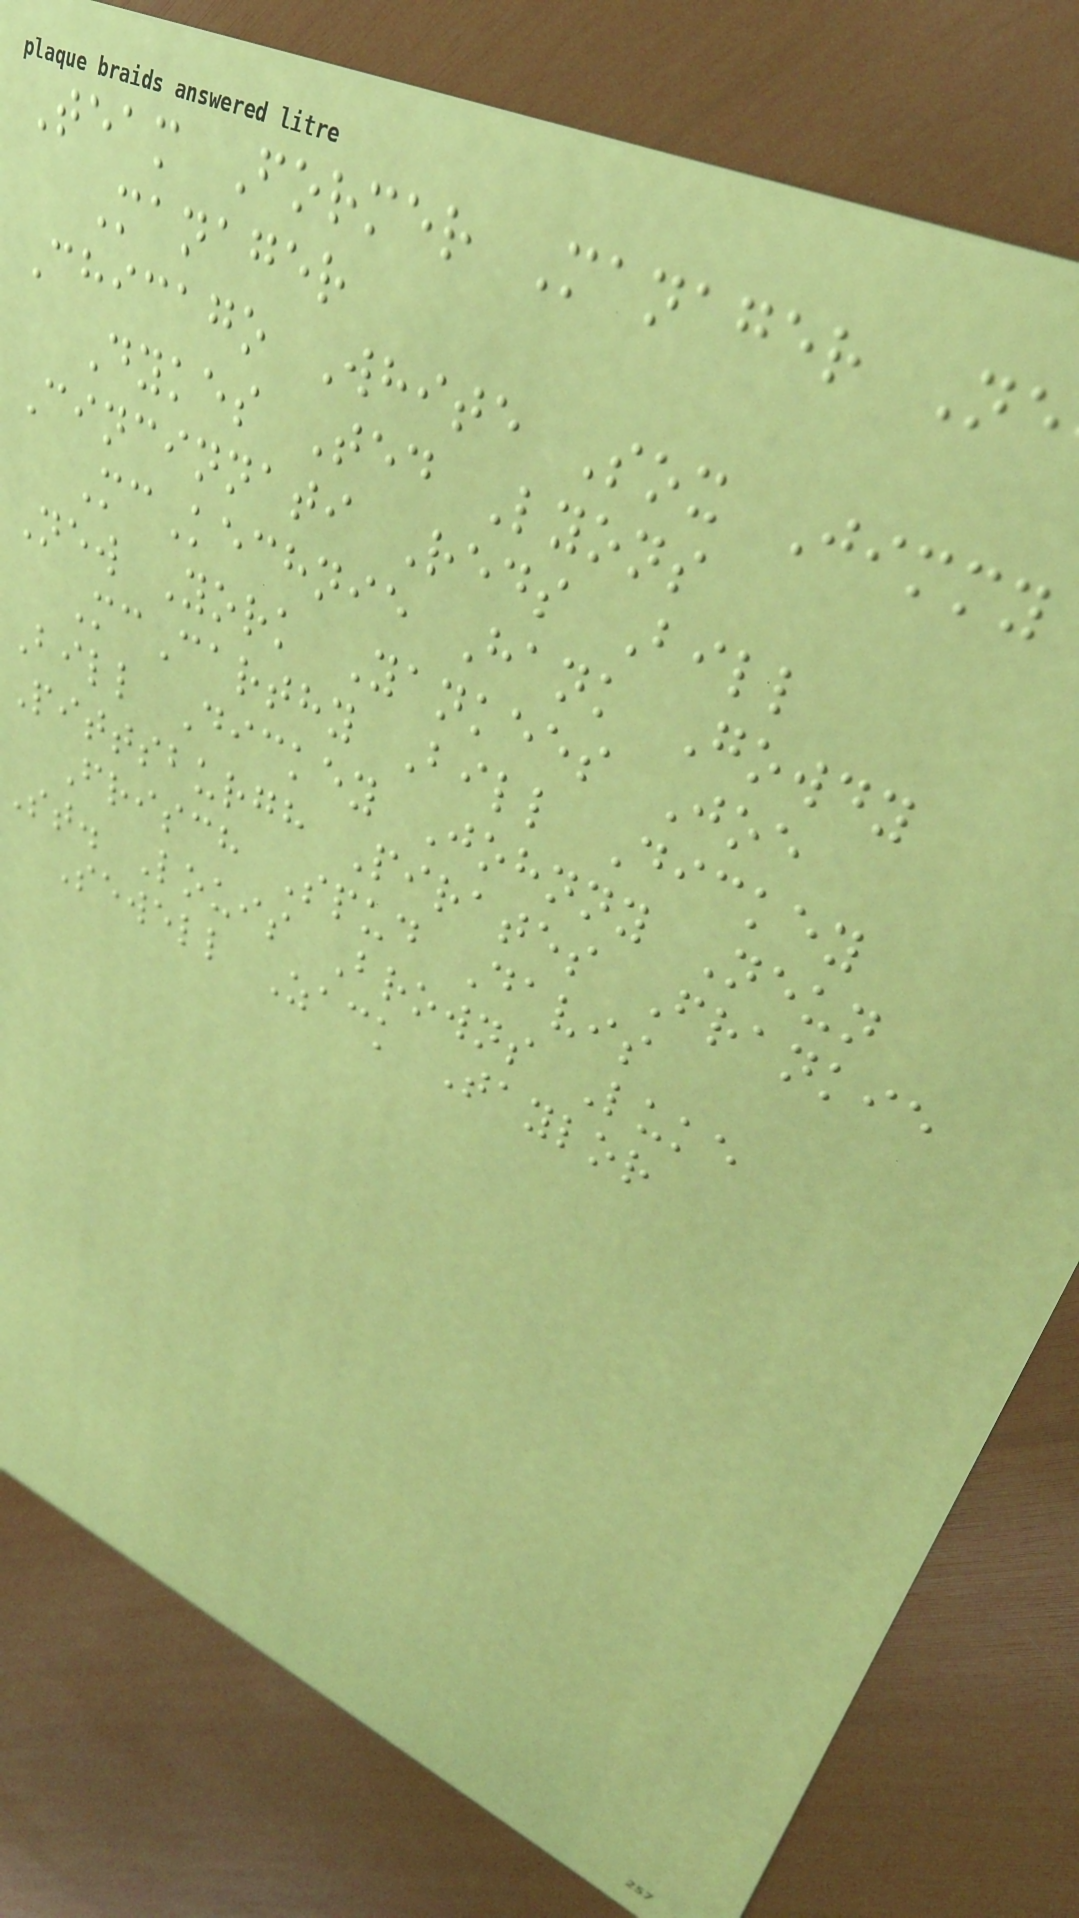Team Former Manager Ne
Manager
Chicago White Sox Jimmy
Dykes Ted Lyons
Cincinnati Reds Bill
McKechnie Hank Gowdy
New York Yankees Joe
McCarthy Bill Dickey
Bill Dickey Johnny Neun
Pittsburgh Pirates Frankie
Frisch Spud Davis
St. Louis Browns Luke
Sewell Zack Taylor
